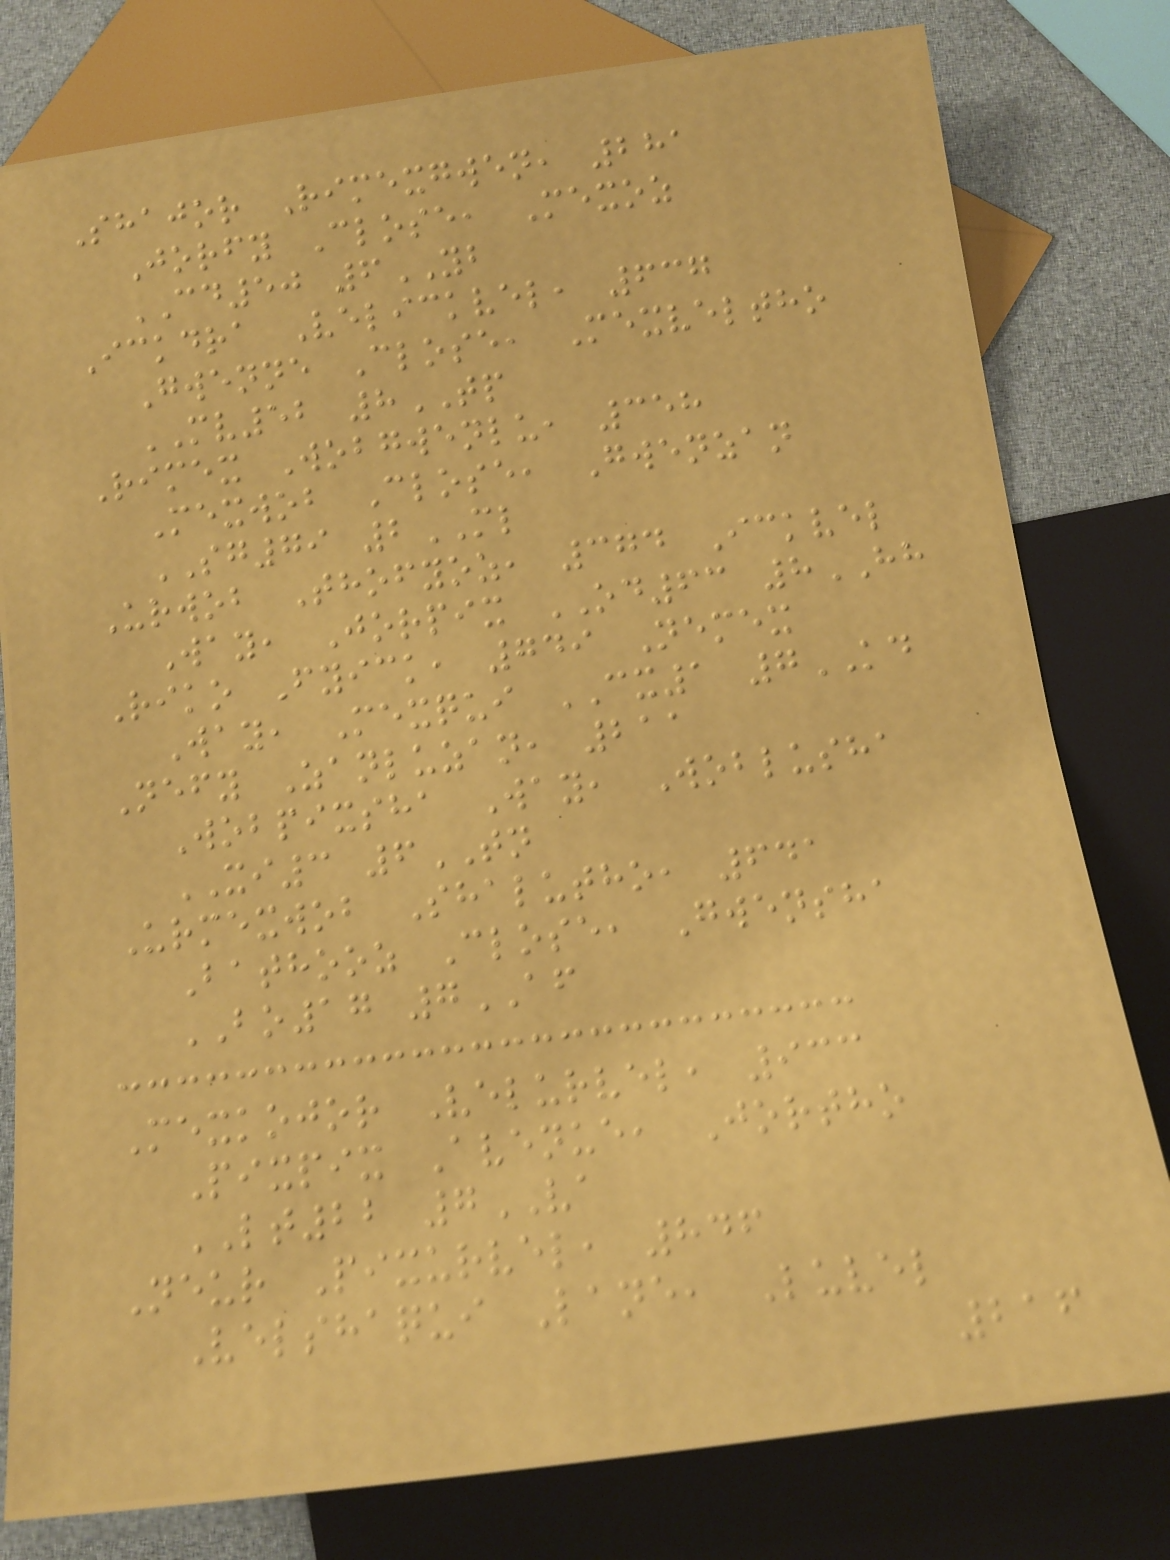Shajor Rimexgwen, 281
Jorfy Close, Mexoz
CD50 6YB
Ickdra Velickvel, 637
Gwenne Close, Mexveltho
MV52 8TP
Rimex Wobgwenlu, 358
Mexwob Close, Gwenzan
SG79 2ML
Urwob Thofyoz, 374 Ickvel
Way, Jorpix OD63 8HH
Riko Fyick, 749 Nemex
Way, Mexqui CX1 7KD
Nefy Zanluzan, 211
Wobpixsha Way, Woblusha
XI3 6TN
Urmexwob Shalutho, 641
Bathooz Close, Gwensha
BO17 7AF
Mexkojor Velurvel, 933
Pixpix Avenue, Jortho
LT22 7VA
Neur Pixurvel, 846
Velshaqui Lane, Luvel
216
